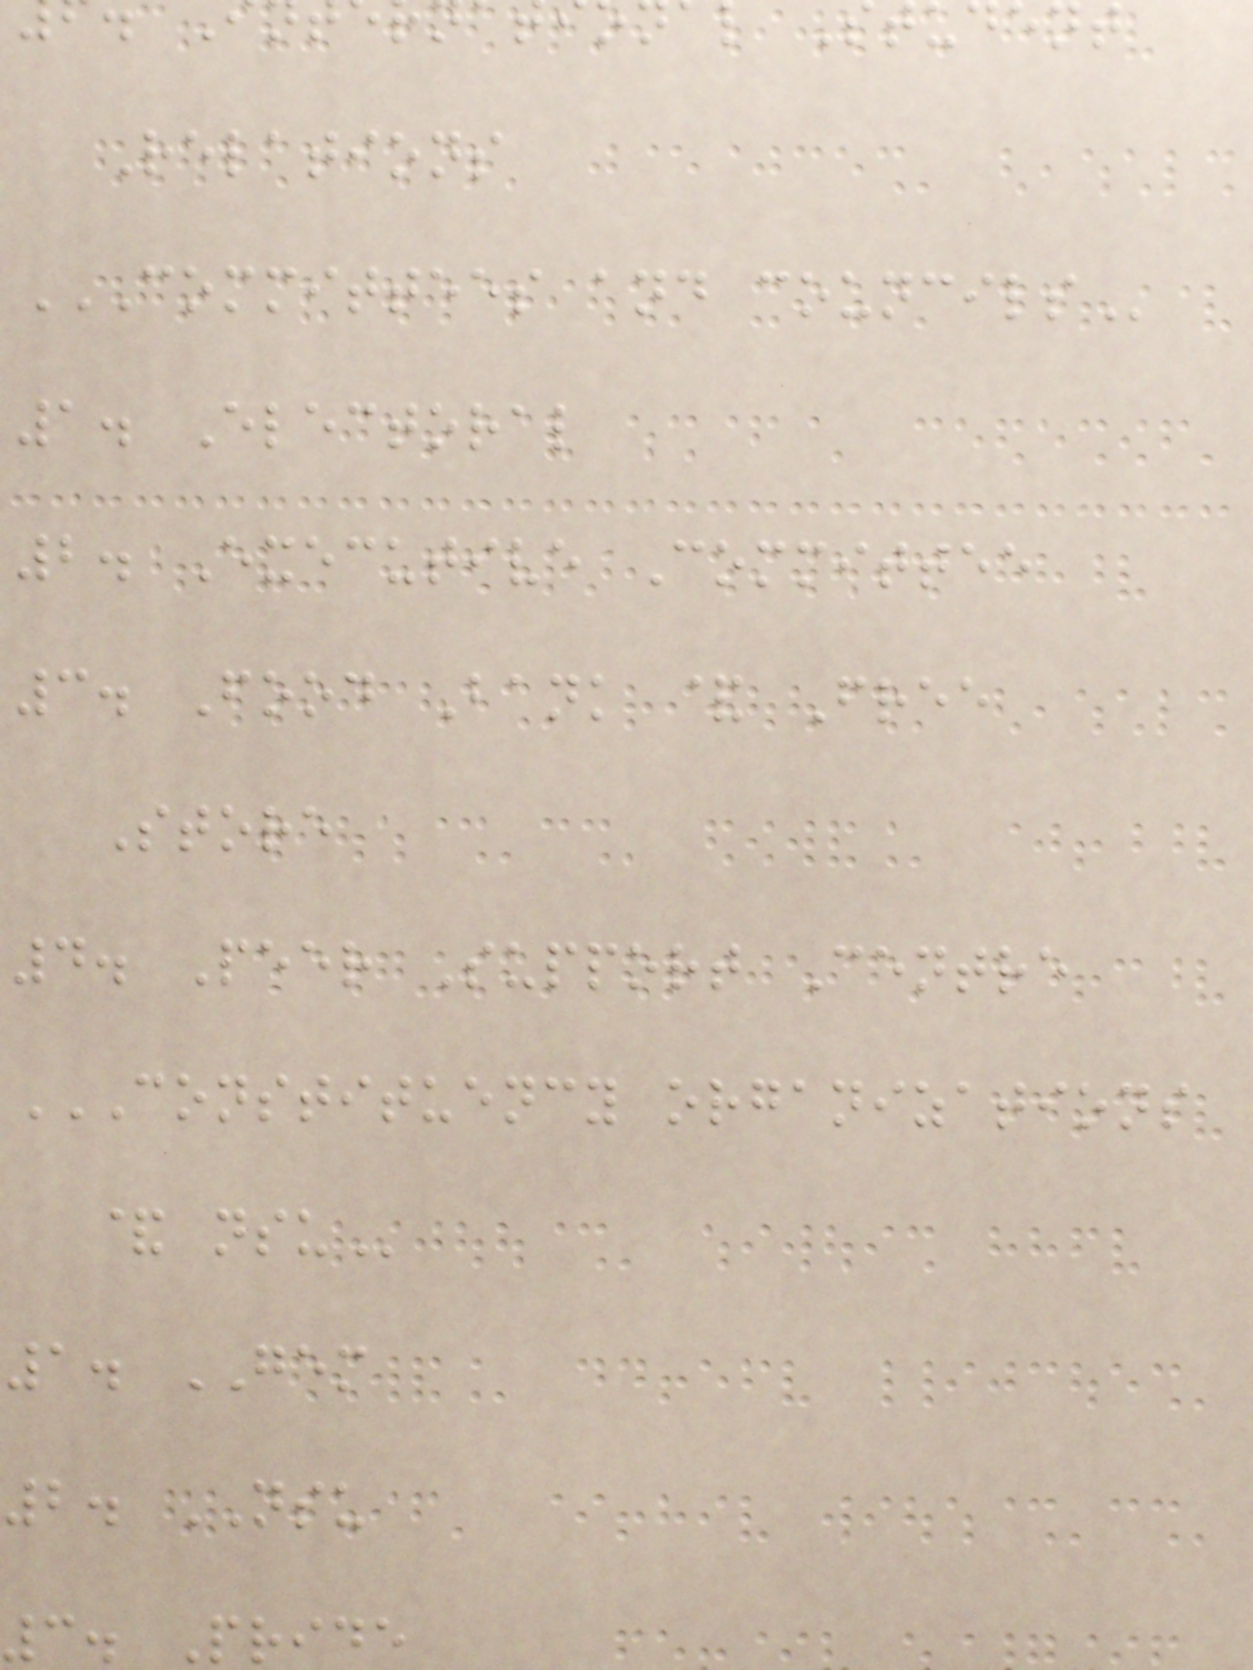Relations
COMMITTEES AND COUNCILS
1. Electoral
2. Executive Committee
3. Food Bank & Free
Store
4. Peer Support Centre
CONSTITUENCY ORGANIZATIONS
1. GEM
2. NSU
3. Pride
